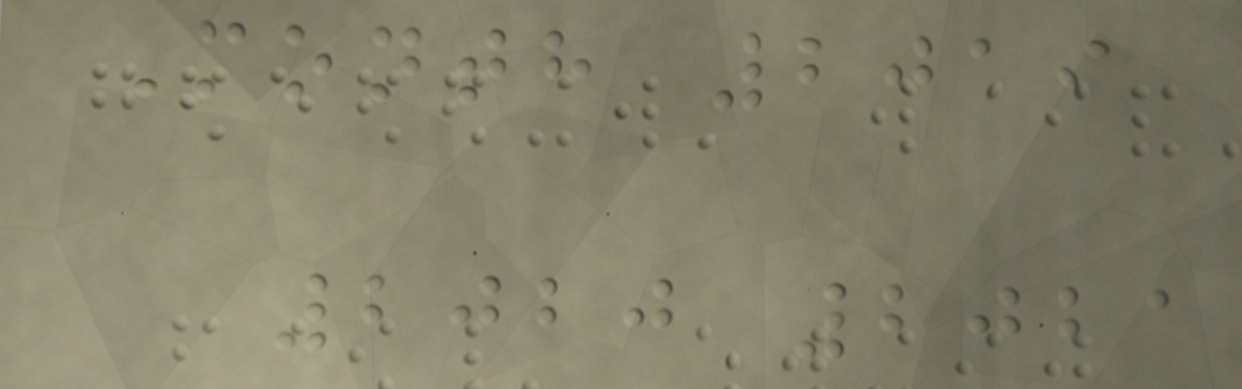Month 2019
2020 2021
